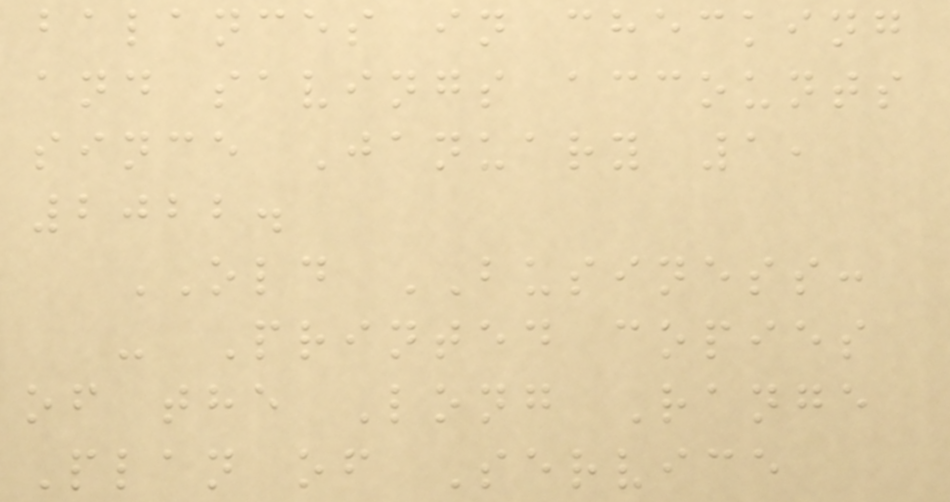balances in checking
and savings accounts
since January 1,
2022.
OLD BUSINESS:
- Printed copies
of the Long Range
Plan of Service
